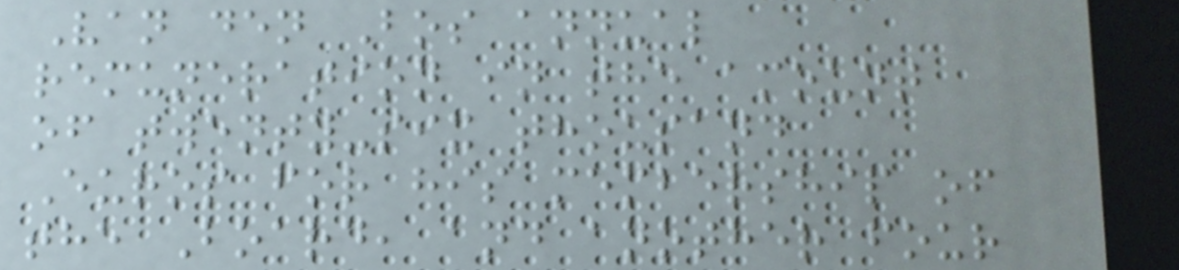Van den Bos annual
remuneration in the amount
of twenty-six thousand
Euros for his membership of
the Board, and another four
